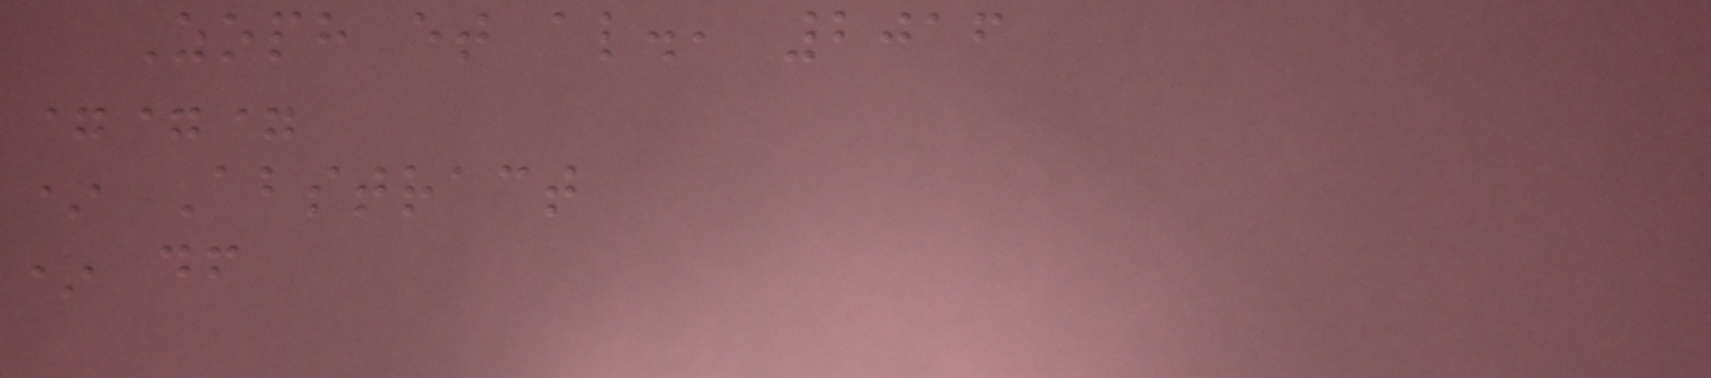Zoph et al., 2016
===
* Abstract
* df
